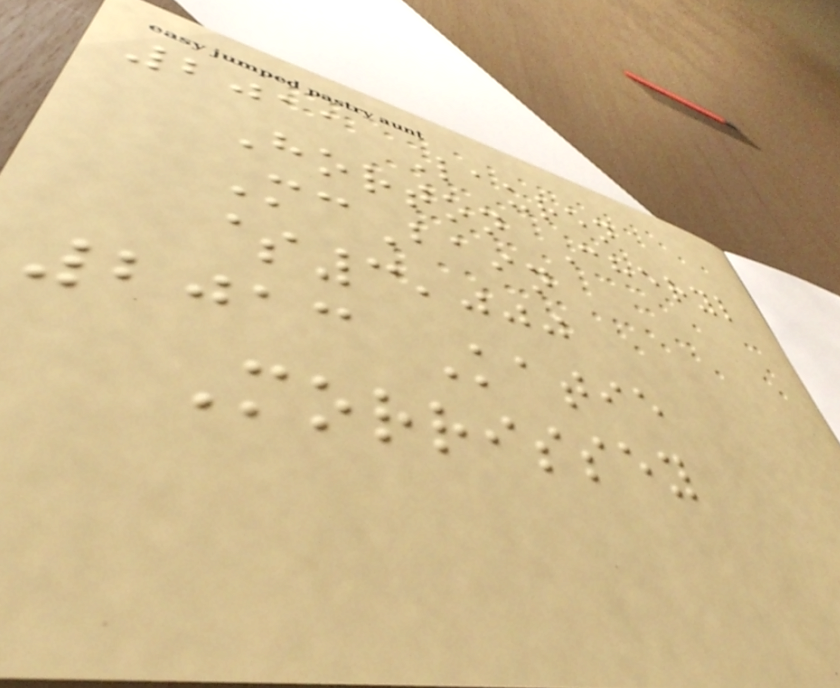2011 Lauren
Horton Cheryl
McBain
$3,000
2013 Katie
Morrissey
